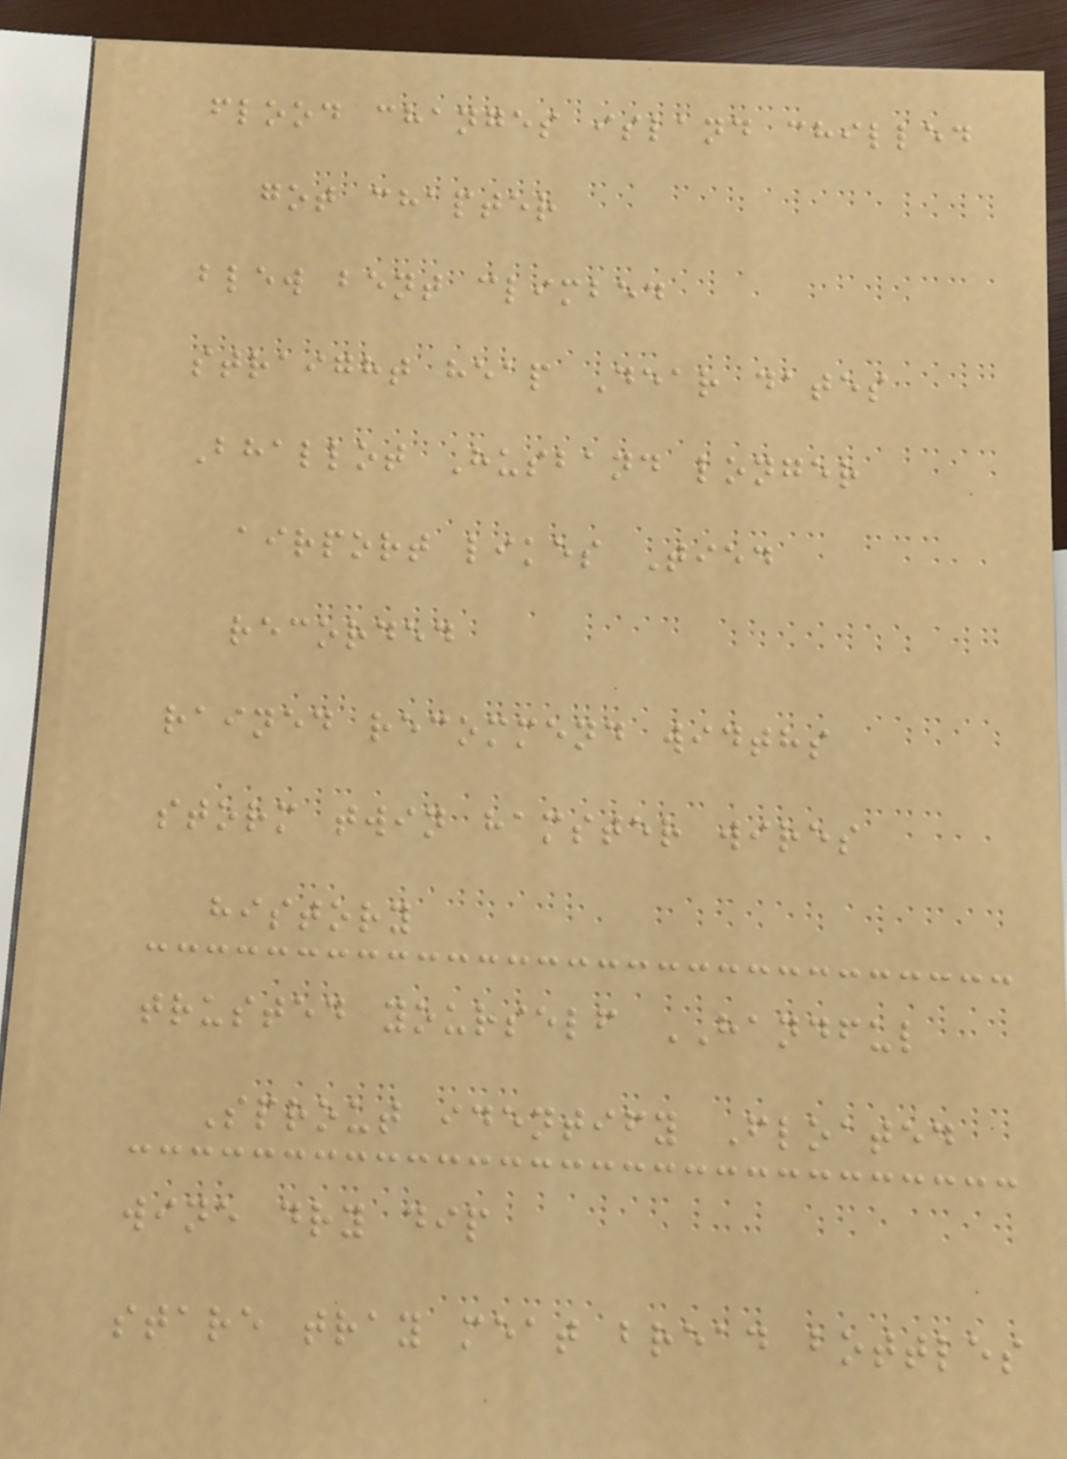flood changes island chilled
got chapter
blew bent climbed
straight heap Dear dates
Bhallot Husband longer
airport likes Tied
recorded
rained recommend widths
storm twin hamster wires
history
trusted yourself HANDFUL
Sprout identify Floated
wine dry dip
stare tray meat bread bottles
